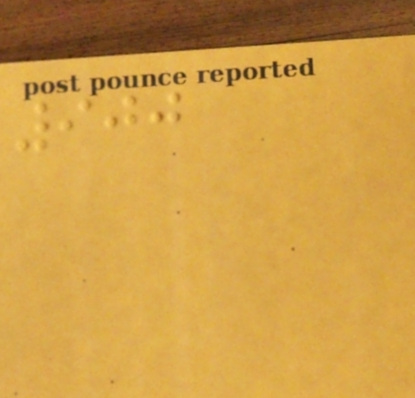900
